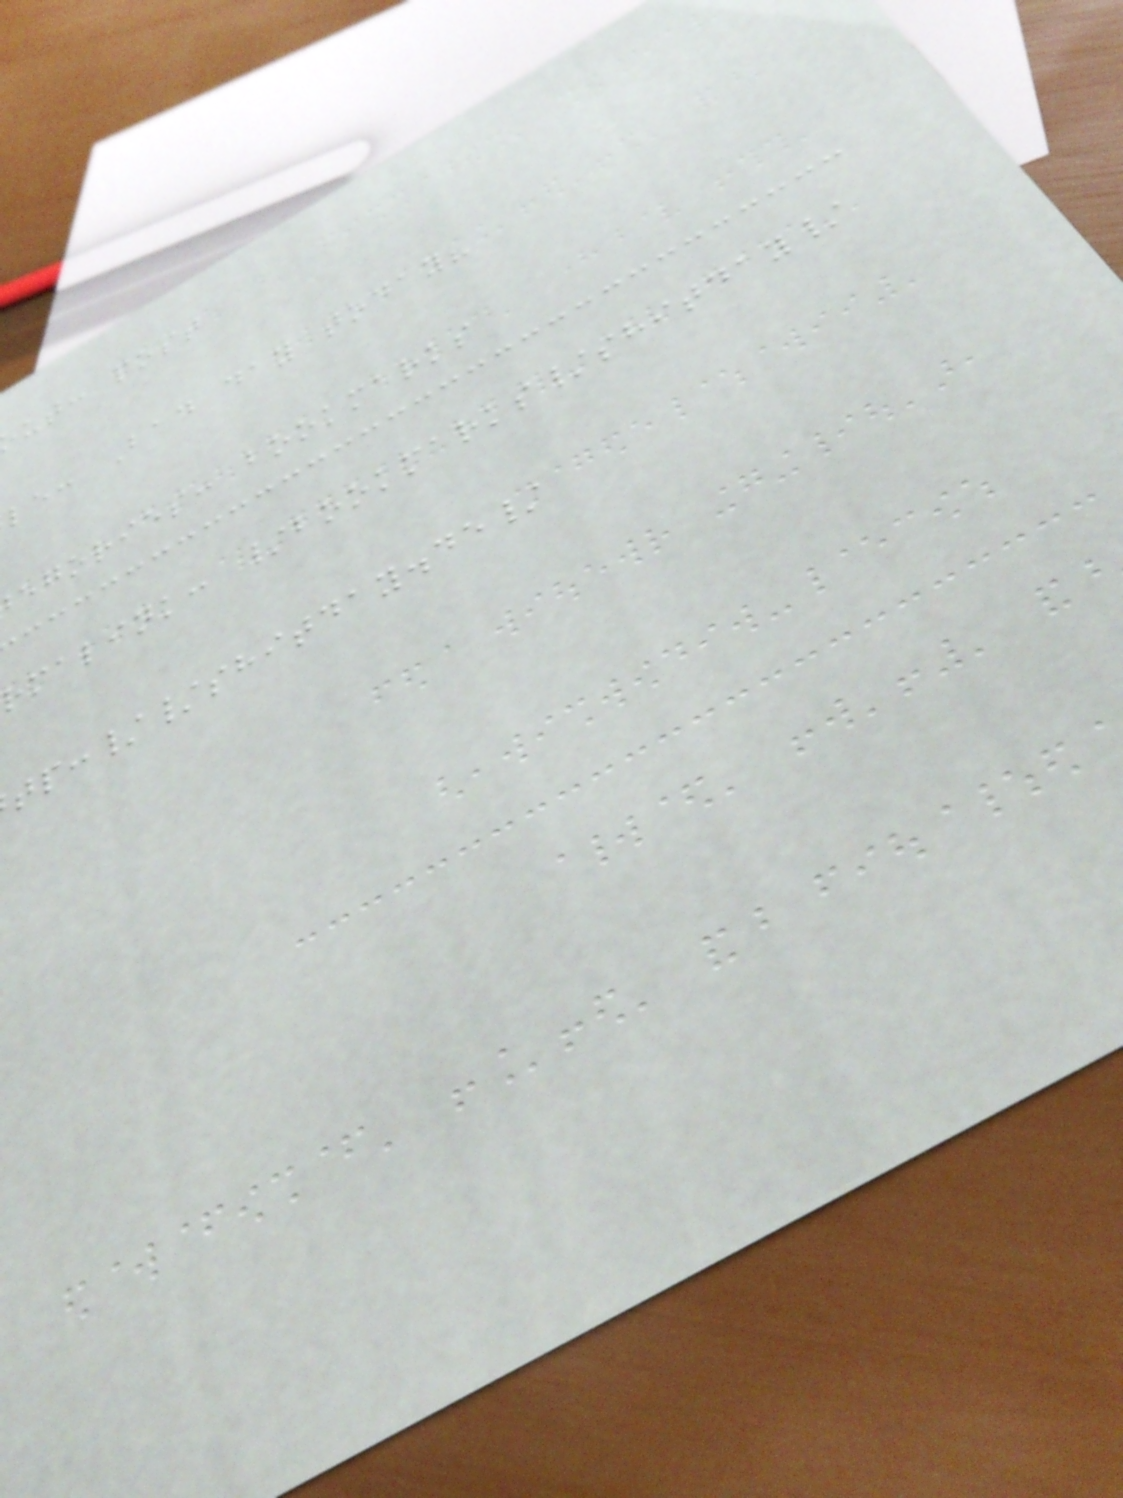ut: post
le: Bad day today?
egories: bookmarks
rmalink: /bookmarks/shitday/
tp://shitday.de/
